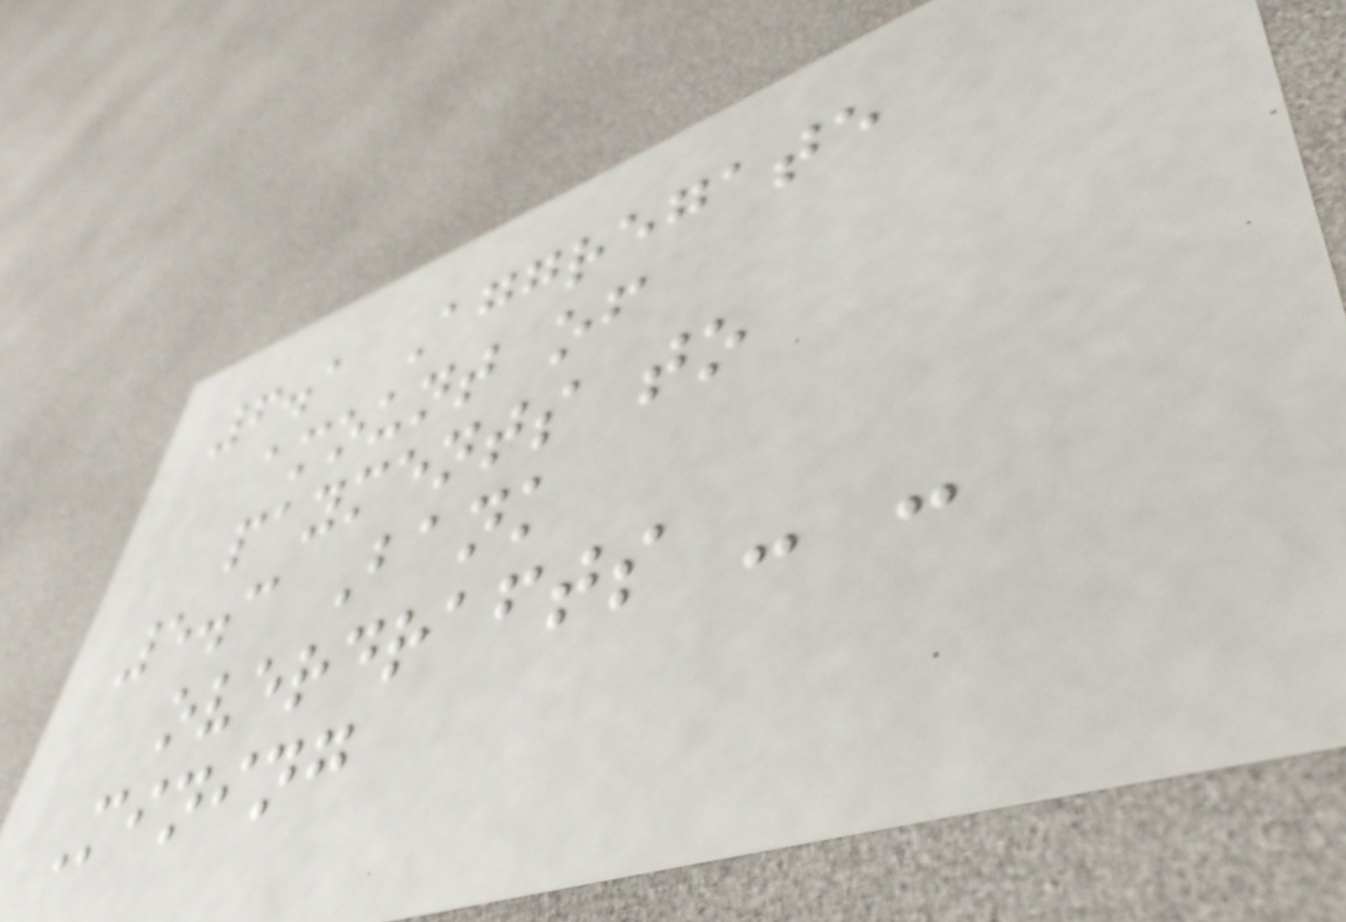6.1 Aggregate
amount of
payments to
5.3 Bank
overdrafts - -
Mining
